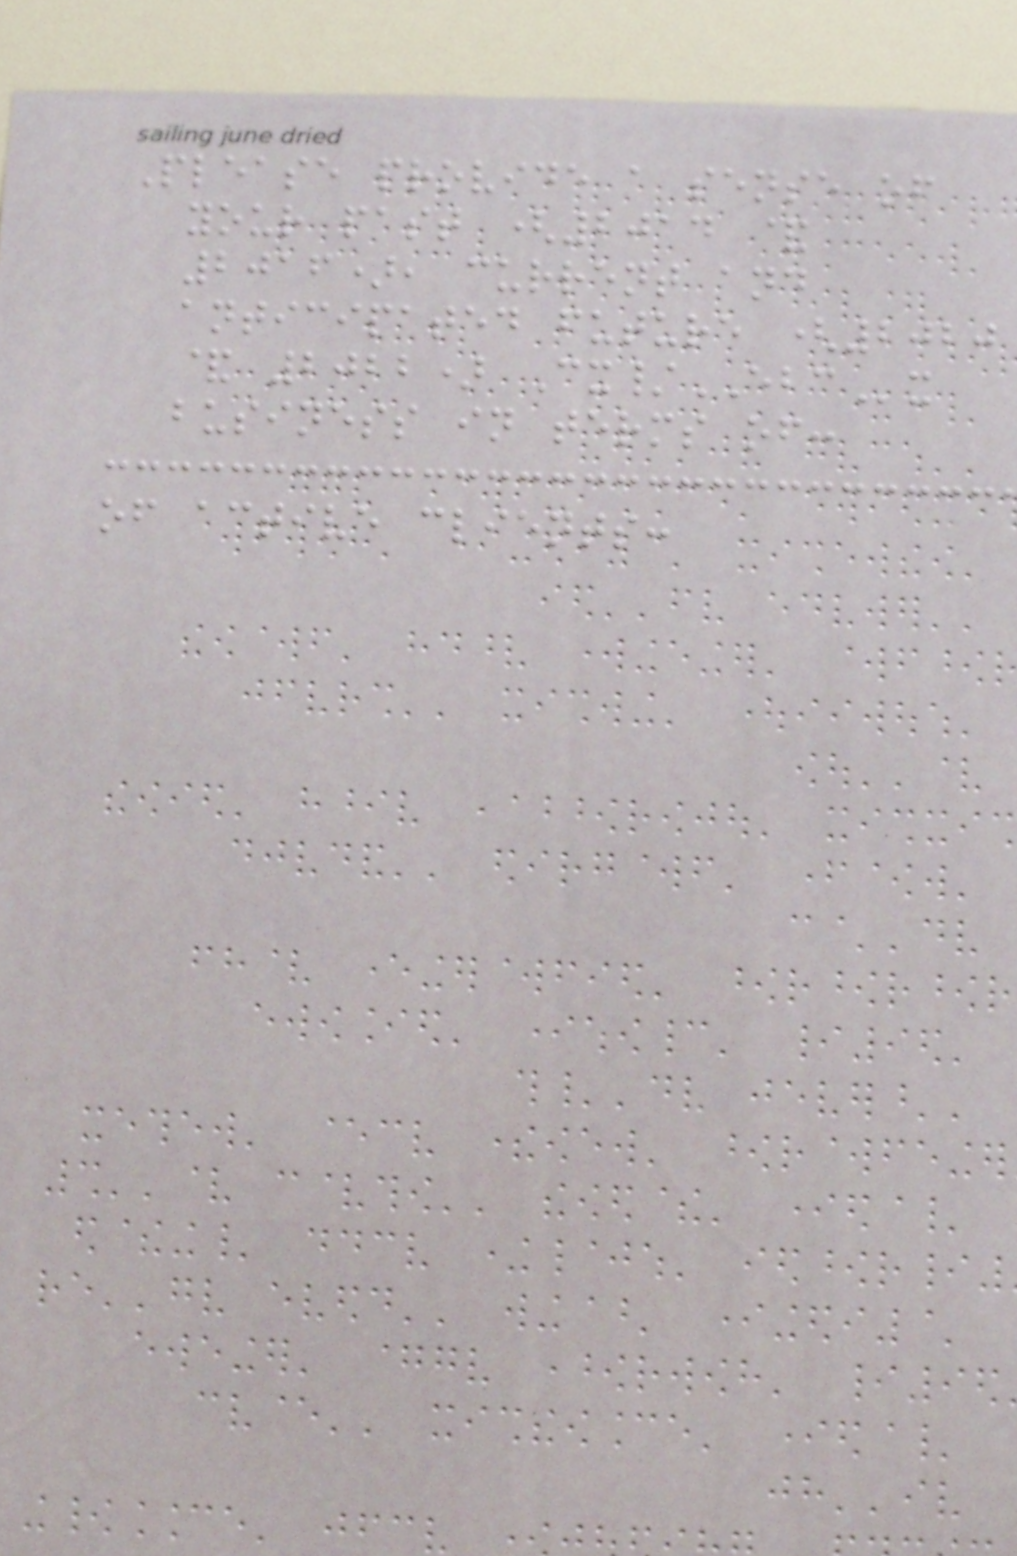Please provide a sense of
your past (2014 &
2016), current and
anticipated future (2020
& 2022) Cx/EBCx
business in terms of:
of active clients:
